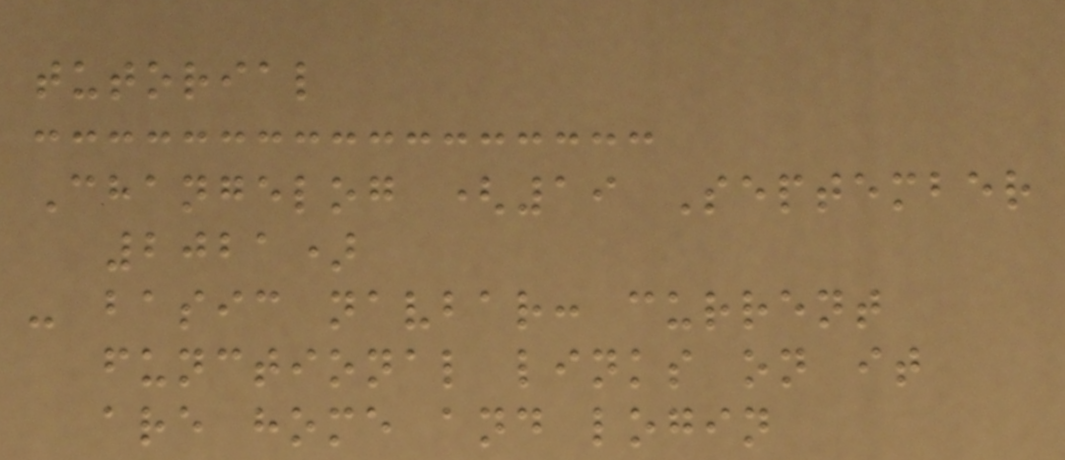tutorial
Changelog (19 September
2021)
- basic navbar: current
functional links on it
are home and login
